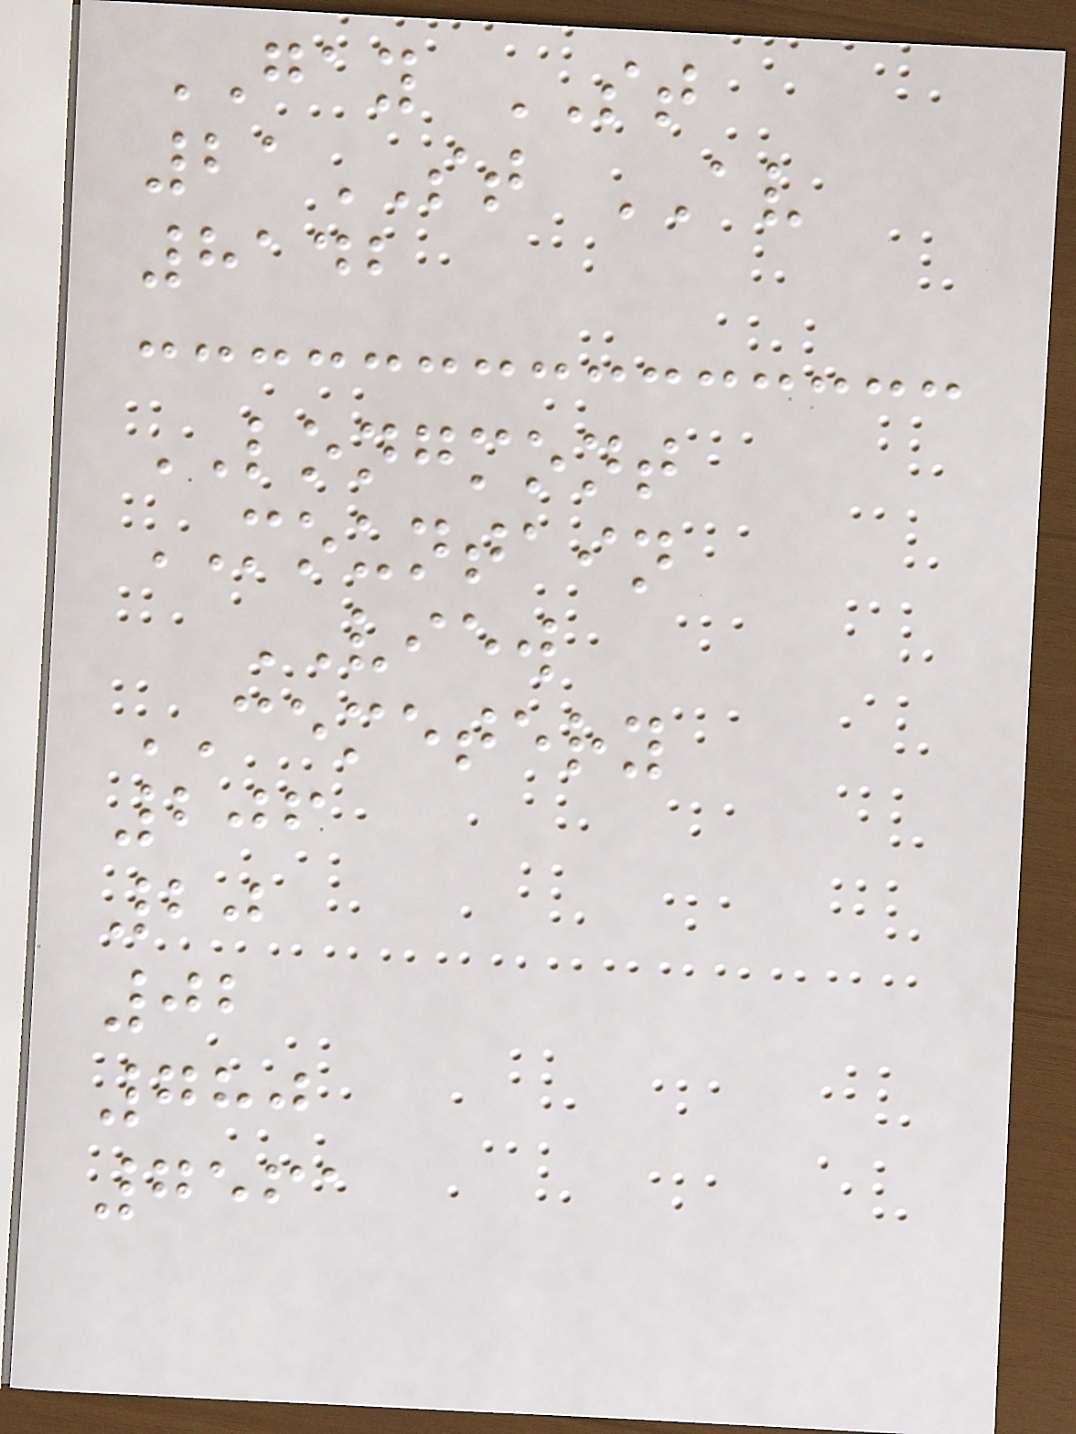GAY ST
21ST AV
8142
LONGMONT
MOUNTAIN
VIEW
CEMETERY
206
20
02
780
7561
